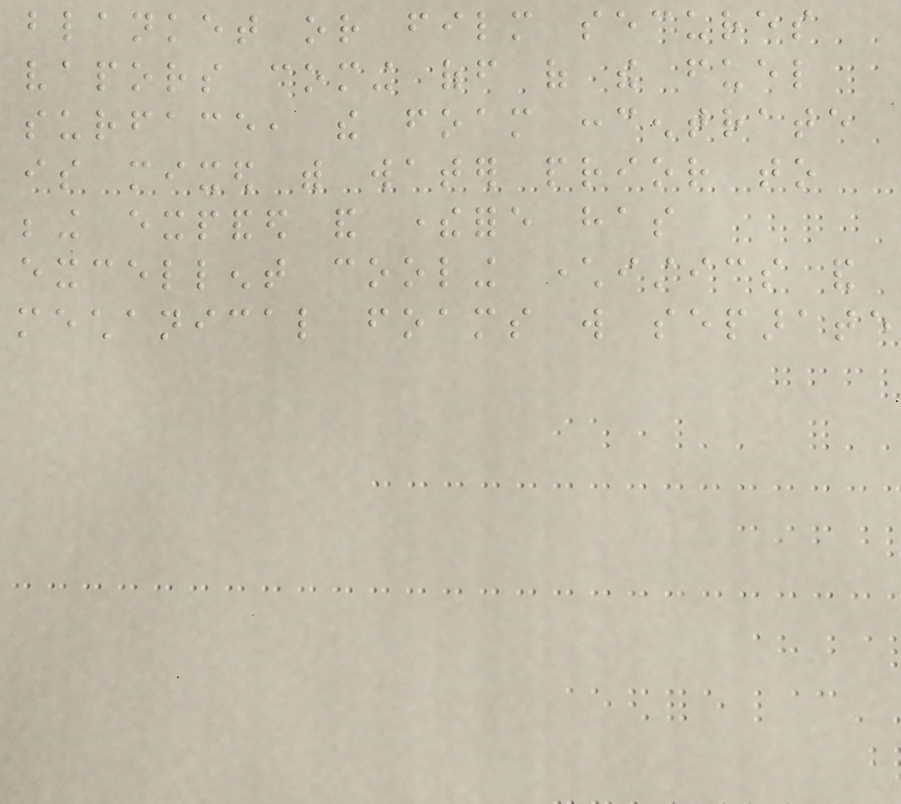blanket or film secures
vapors coming off of the fuel
surface, the foam concentrate
is mixed with water prior to
being expanded and therefore has
excellent cooling characteristics and
mechanical foams will separate
